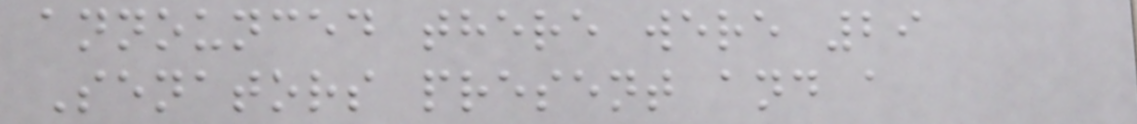announced there were 29
Senators present and a
